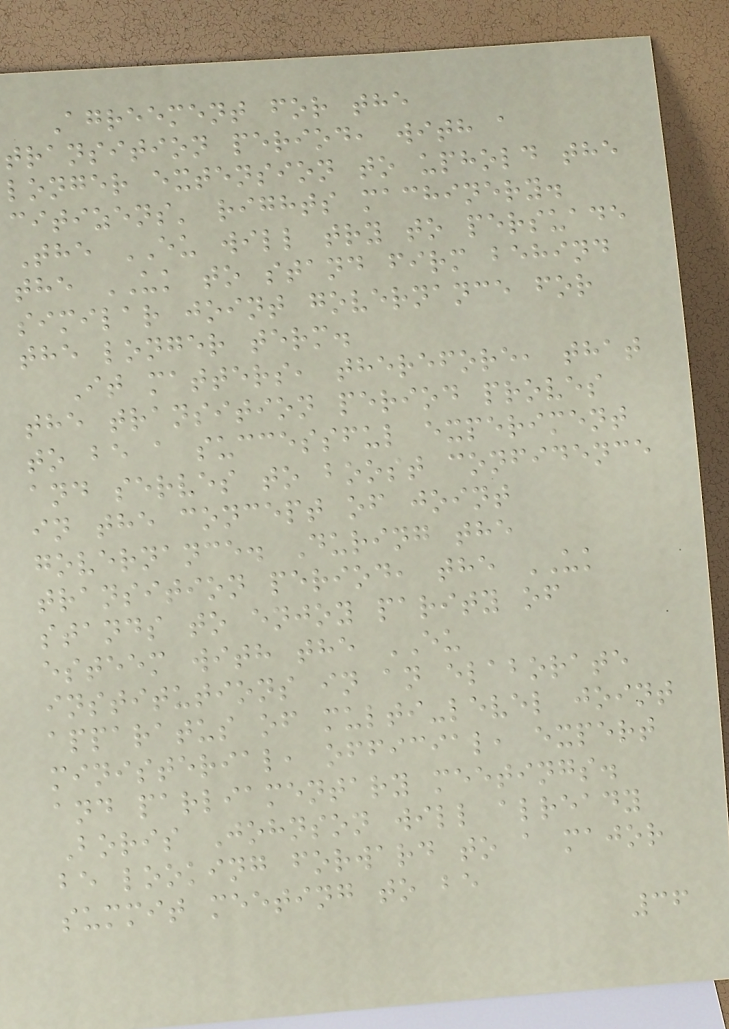Agreement for the
transition period, with a
longer extension to uphold the
citizens' rights machinery.
The EU will try to persuade
the UK to stand firm behind
similar joint governance for
the longer term.
It matters, therefore, that
the transition period proves
to be a successful experiment
and serves to boost confidence
in the concept of joint
governance. During the
transition period, the UK
stands to enjoy parity of
esteem with the EU
institutions in an elaborate
apparatus of multi-level joint
ministerial, official, expert
and parliamentary meetings.
Boris Johnson will already
be looking forward to a major
summit meeting to be
36
